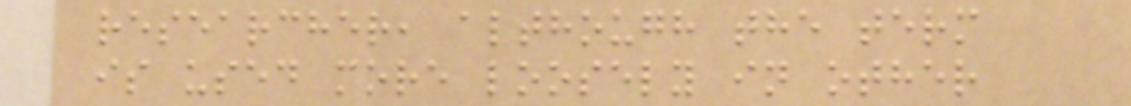researcher, although the term
is used more loosely in other
